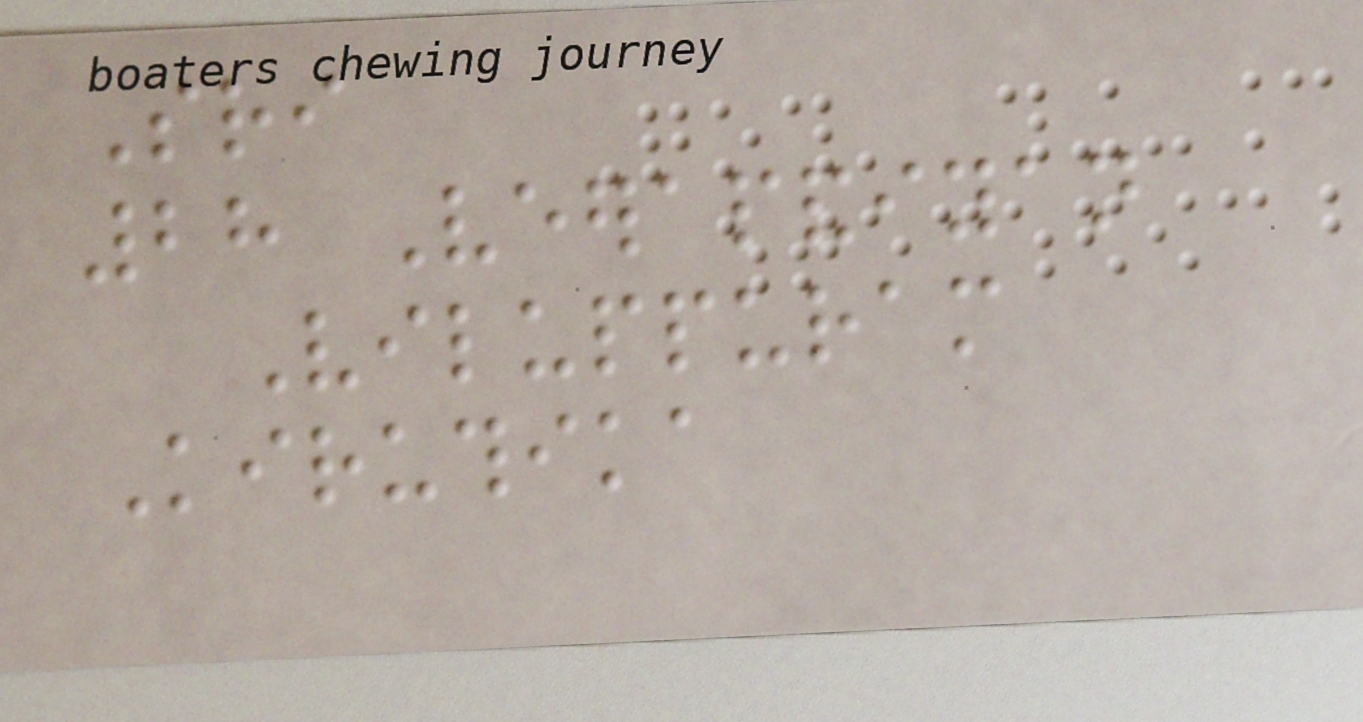Sri
28 Veerapandiyan
Viluppuram
Kiruthika
